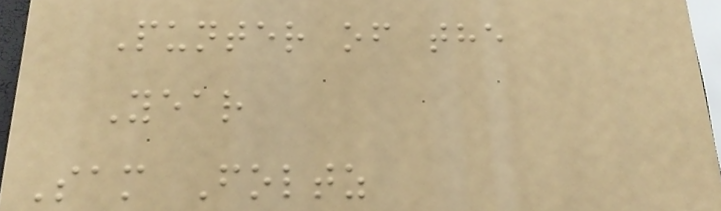Punter of the
Year
Sam Foltz
